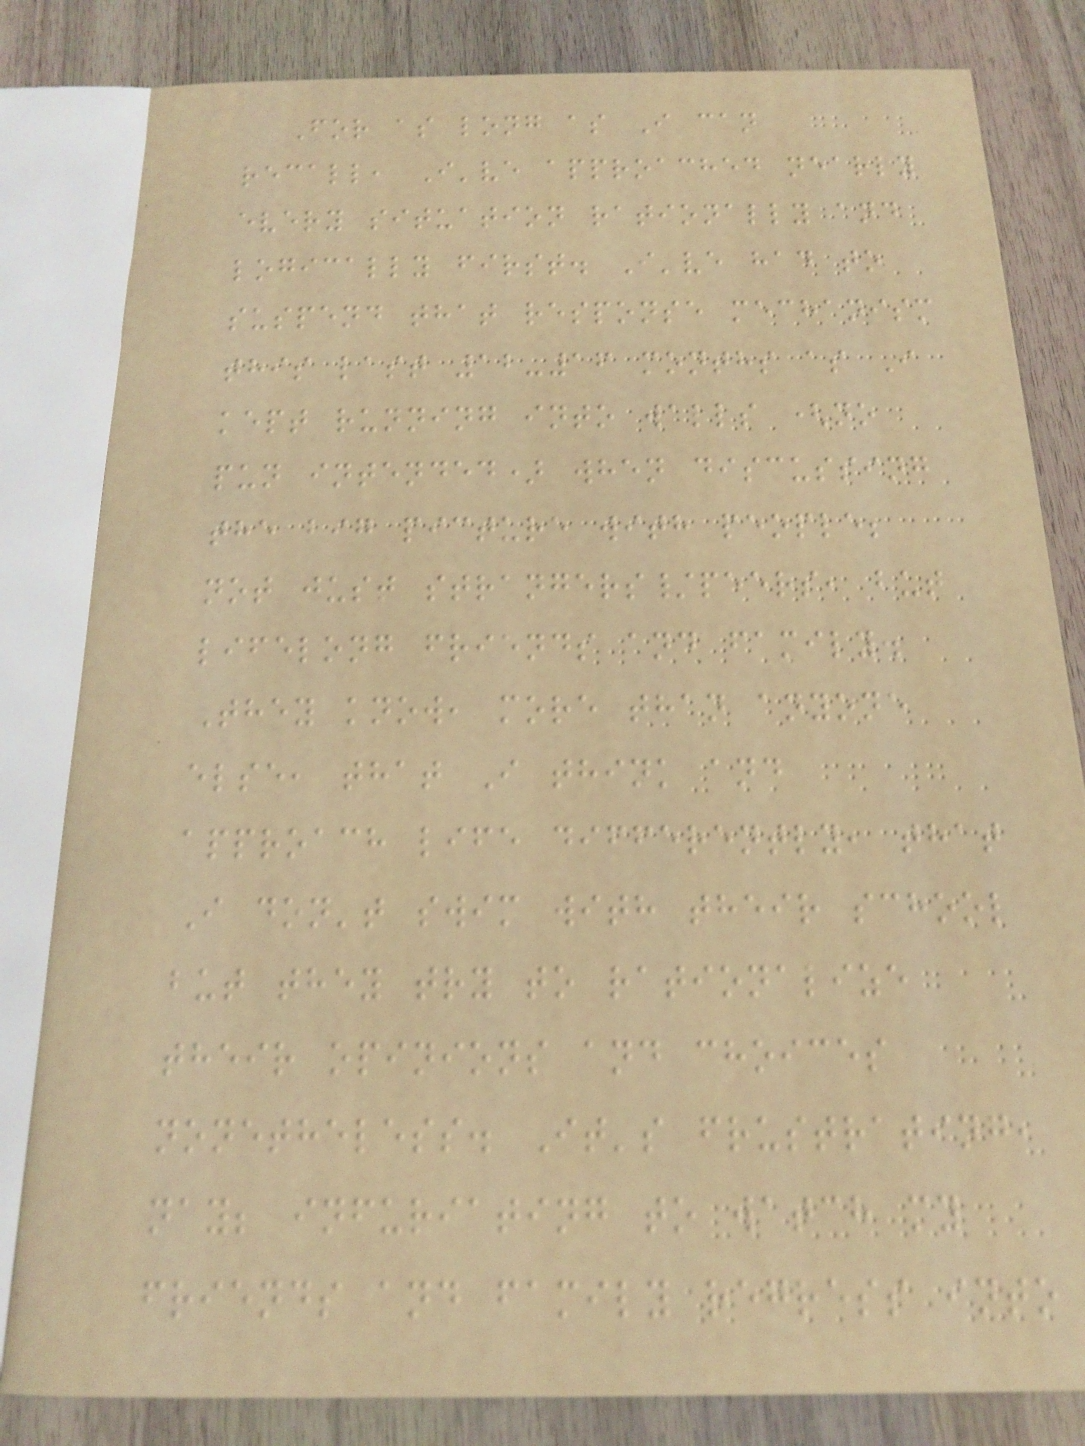For as long as I can
recall, I've approached nearly
every situation rationally and
logically first. I've had to
suspend that response mechanism
this last 12-16 months as I
kept running into walls (no
pun intended) when discussing
the big picture with people;
not just strangers/peers, but
lifelong friends and family.
They know, more than anyone
else, that I think and
approach life differently, that
I don't swim with their school
but they try to rationalize
their opinions and choices
nonetheless. It's frustrating,
nay; infuriating to watch my
friends and family regress into
